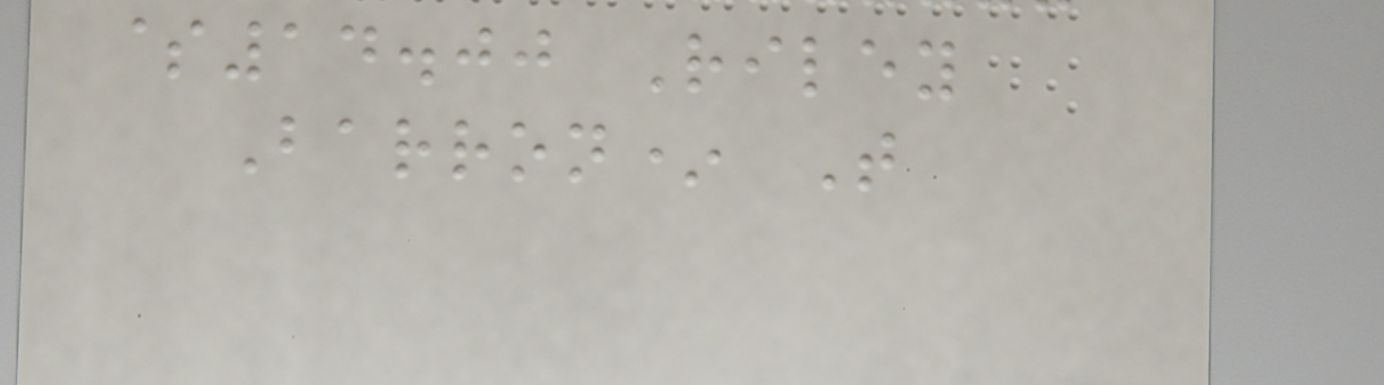$14.00 Riley
Barron* T
